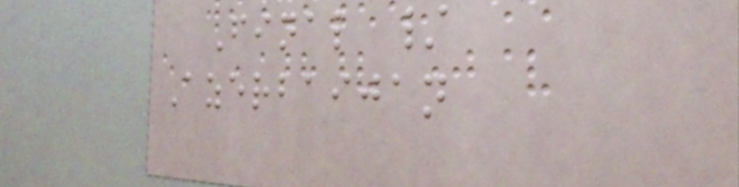Final /
Azerbaijan
